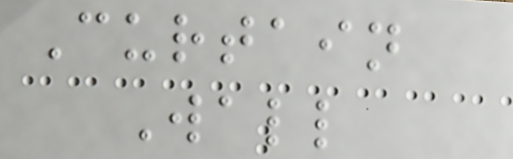Curtain
Wall
